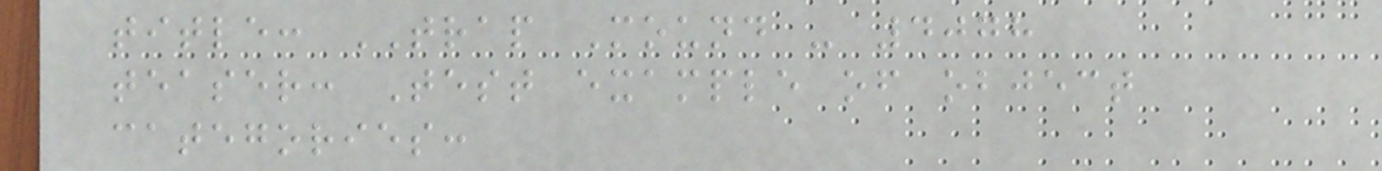title: TRAP Mound - 4078
teaser: Test example of object
categories:
